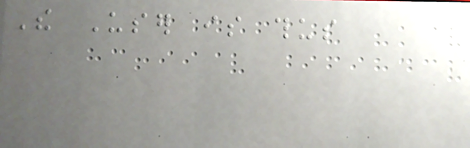The User is thus
